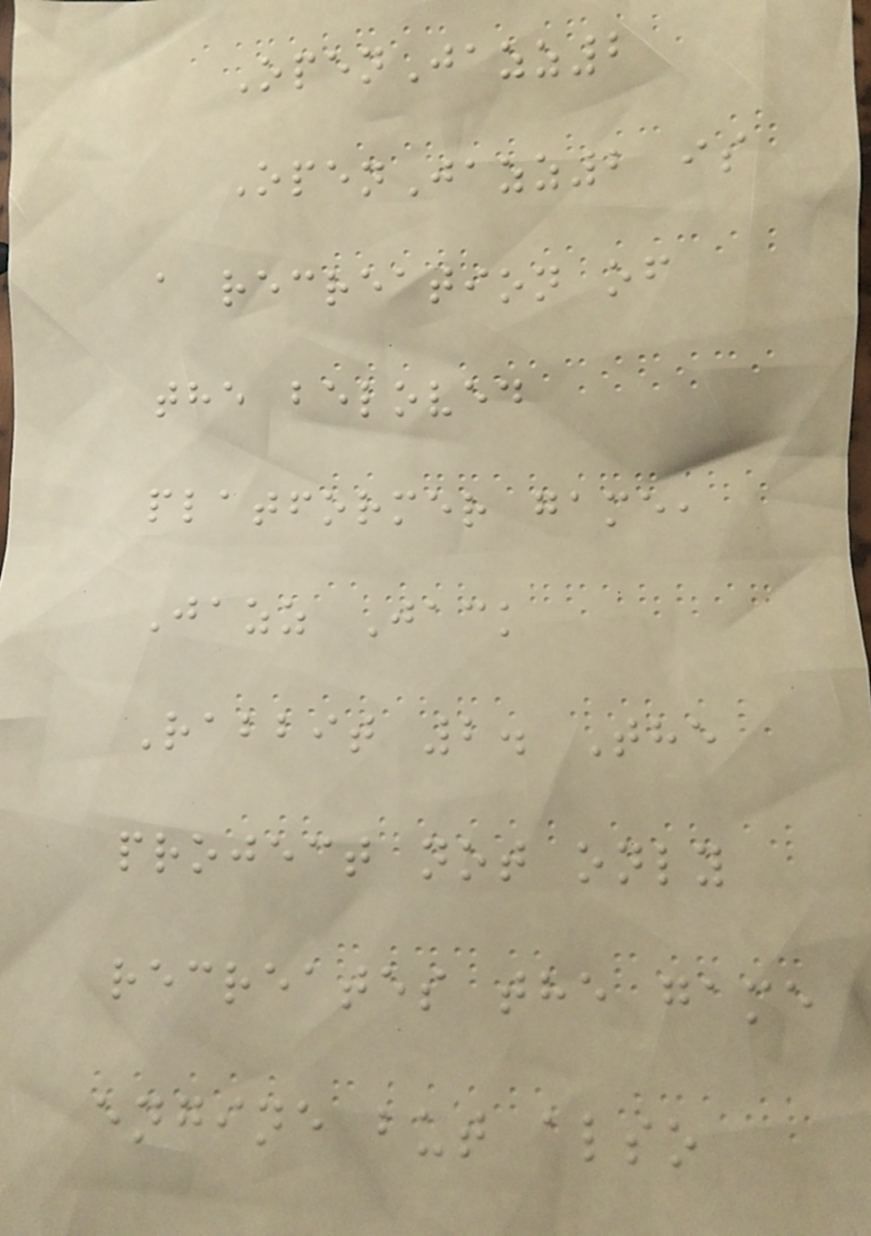OpenJazz2
OpenJazz2 is
a recreation of
the beloved
platformer game,
Jazz Jack
Rabbit 2. The
project not only
recreates the game
engine but also
